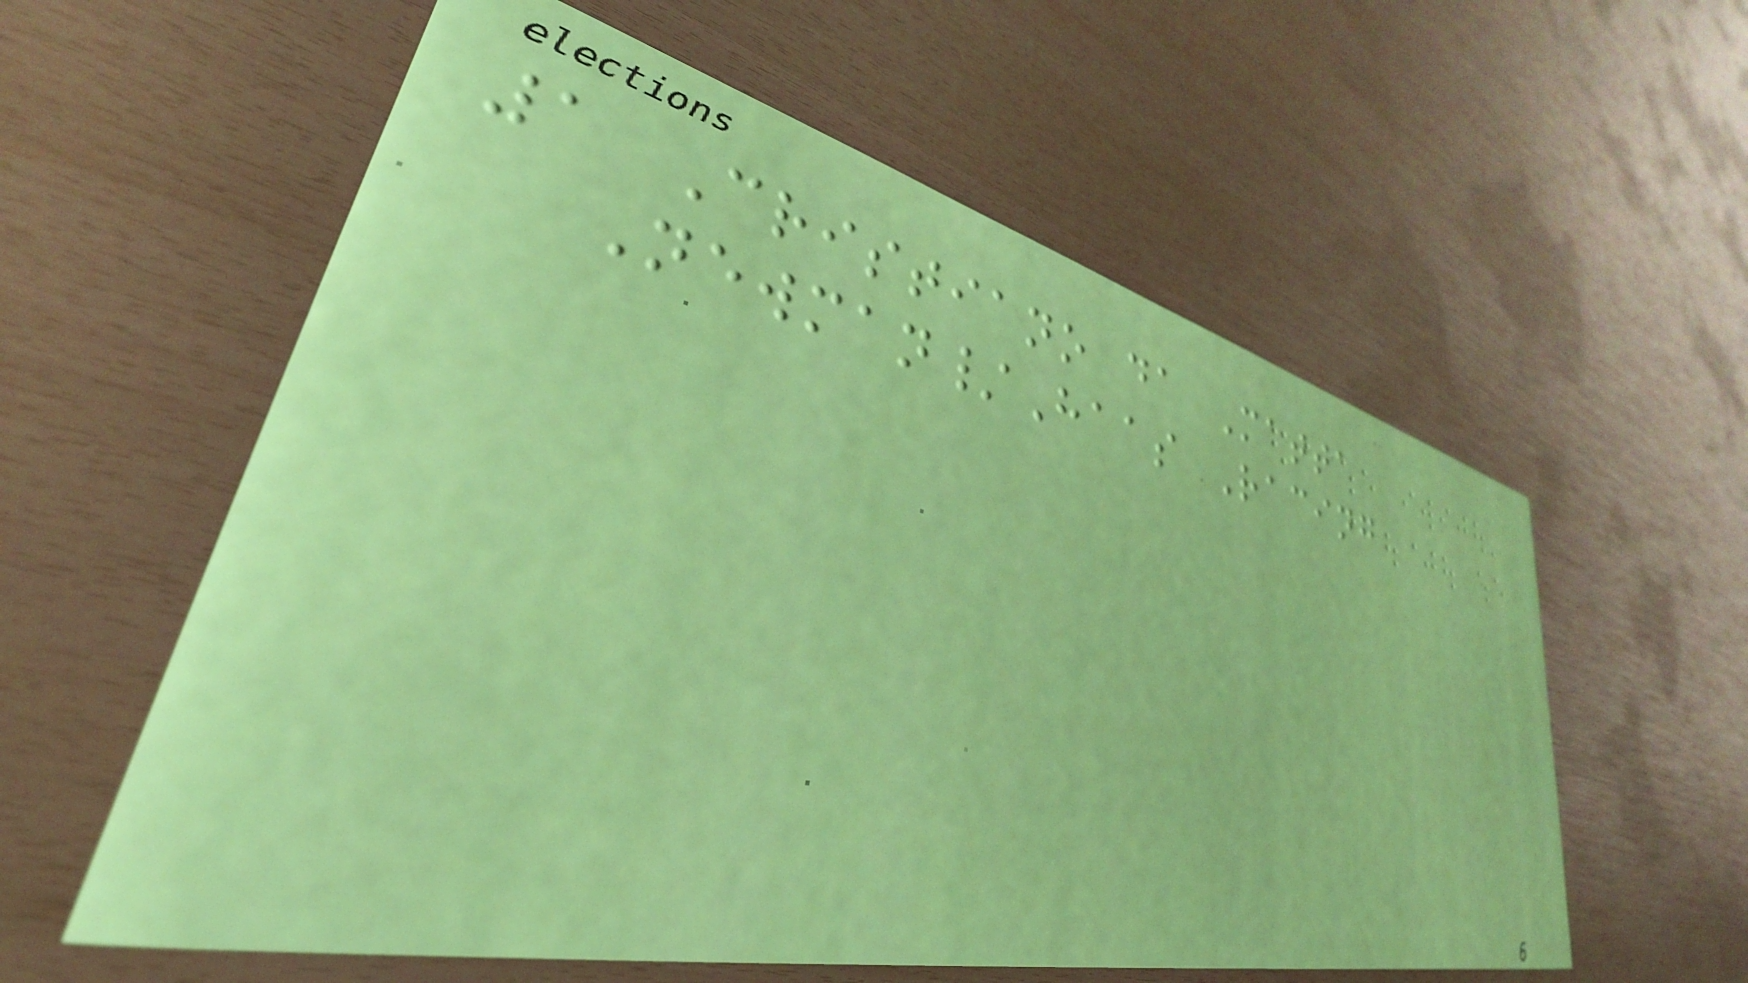1 Cristiano da Matta
Newman/Haas Racing
